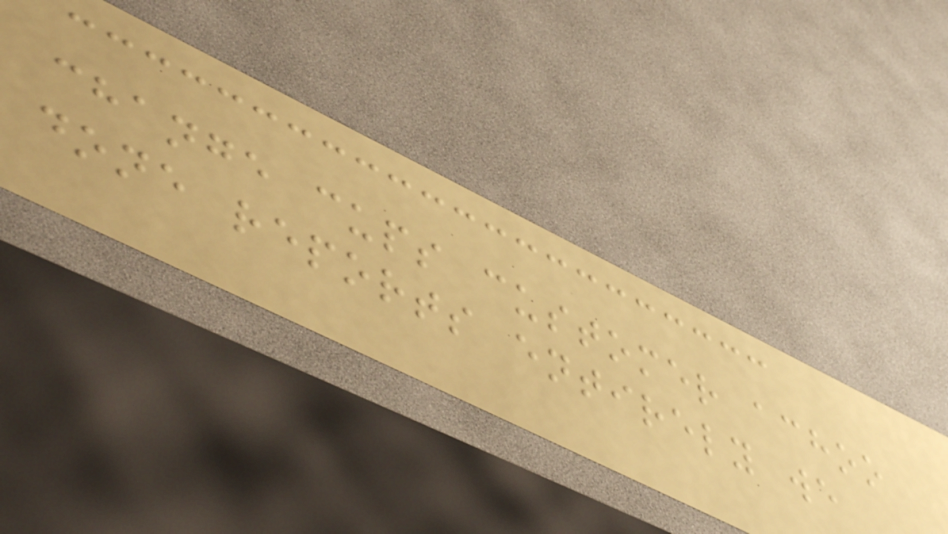change cups customer achoo
done reports entirely we
